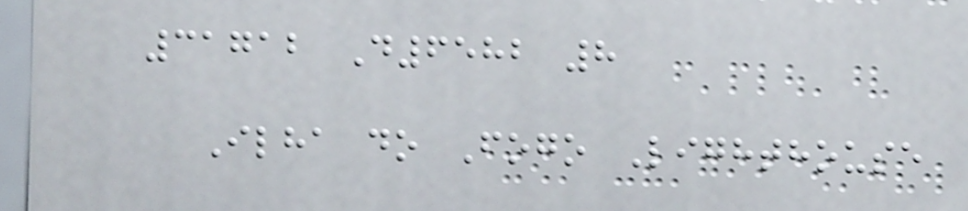31712 D6582 8
Ilha do Fogo Lighthouse
